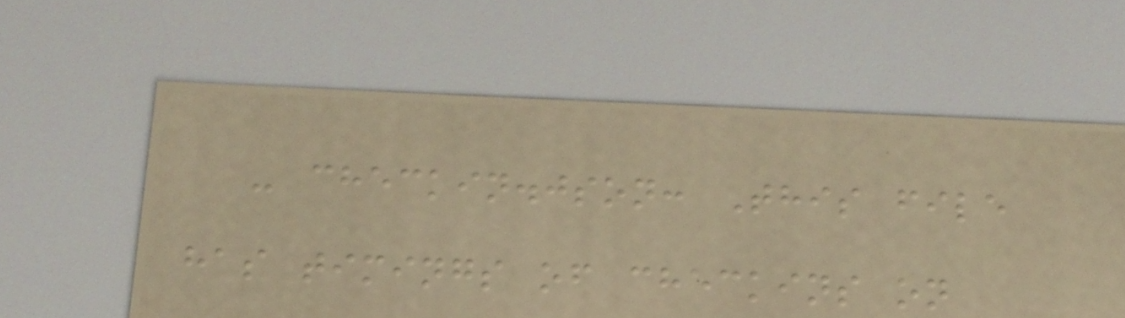- checkin.json: This file
has timings of checkins on
